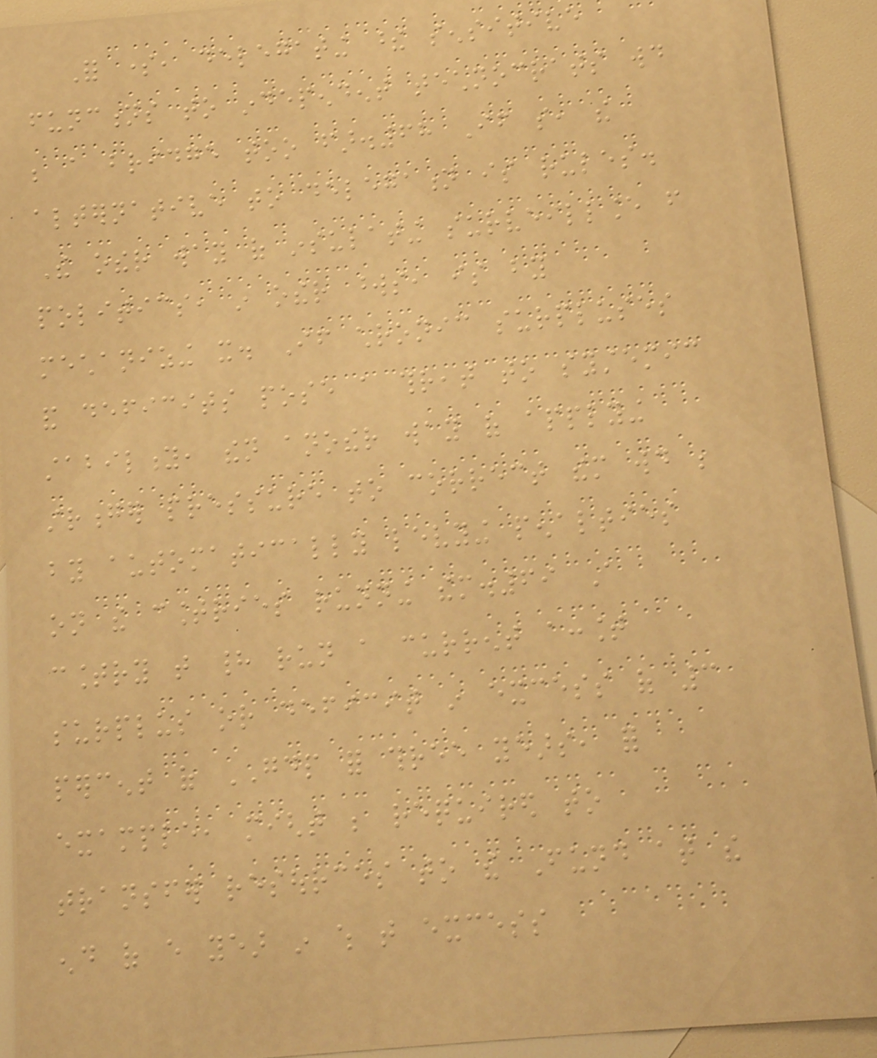For some, delegating these sensitive
functions to independent technocrats would
be a bridge too far.68 If so, the
alternative to delegation is rules.
The other way of insulating surveillance from
politics, in other words, is by
mechanizing it. If chronic surpluses
and deficits pose a threat to systemic
stability, then another way of applying
stronger pressure to correct them would be
by automatically levying penalties
on the countries running them.69 A
country that had run a current account
surplus or deficit in excess of 3
percent of GDP for three years, for
example, might be required to
transfer resources to the Fund at the
end of every year in which that excess
